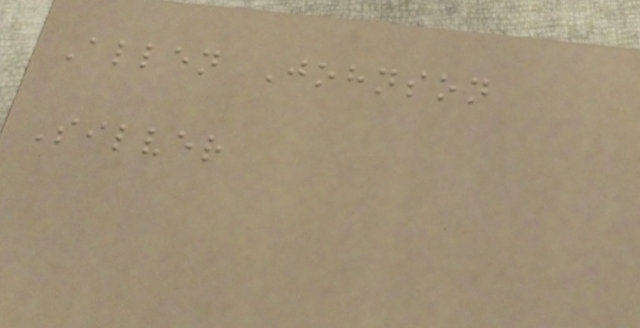Allen Johnson
Silver
